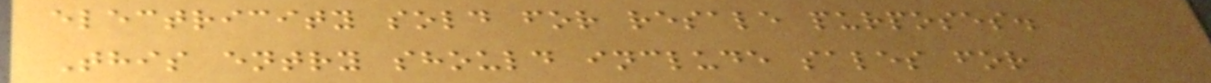electricity sold for resale purposes.
This entry should include sales for
